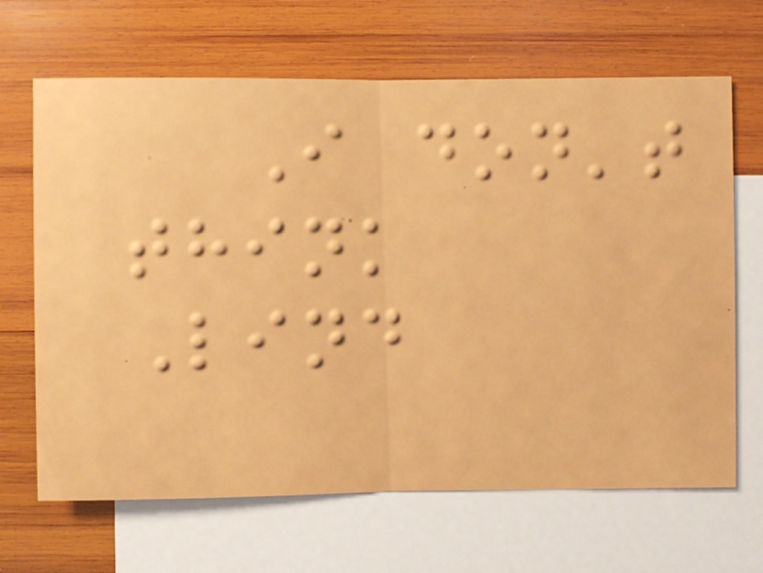I don't
think
Lind
